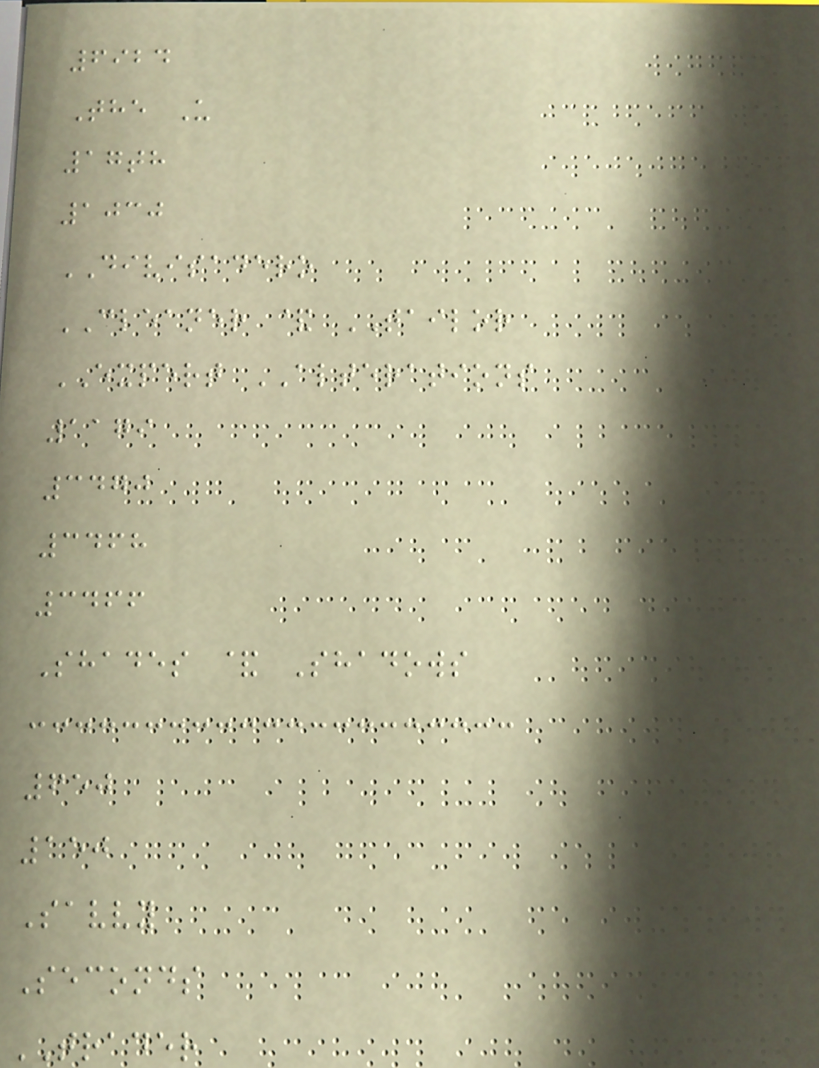6924
The U
17th
1030
DIVISADERO
CLEANER & TAILOR
EXPERT ALTERATIONS
1179
3470
3468
3466
Shades & Shadows
650
150
Savvy
Seconds
TRADER
